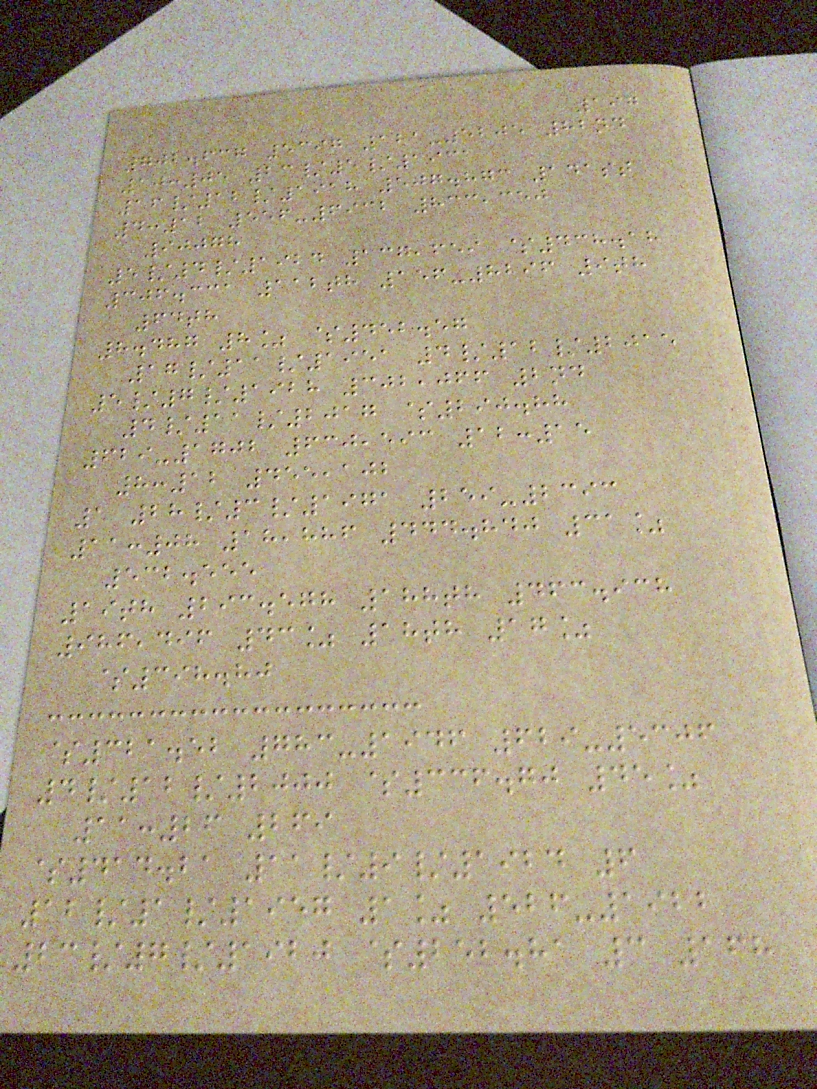197
702.637 5397 121-5205 82nd
10:05 23/5/1931
16/12/1918 507.873 141st
4:12 556-6932 833,350
90078
5/4/1924 137,659 $438.18
306.331 112th 156-8296 9th
64th
8.487 8% $452.57
17/11/1951 4/12/2015
5/7/1928 302,066 2nd
4/11/2017 $290.88
629-1702 630,593 12:15
8:12 455,102
1 28/3/1971 259-2393
11:08 18,886 444.840 31%
532.555
19th 293.578 188th 463.938
986,496 43% 18th 17%
$398.80
$321.52 783-1946 629-5306
4/12/2000 $336.70 45%
11:26 269
$414.21 11/9/1924 6
12/1/1957 1% 526-1922
23/7/1920 $252.81 3 168
